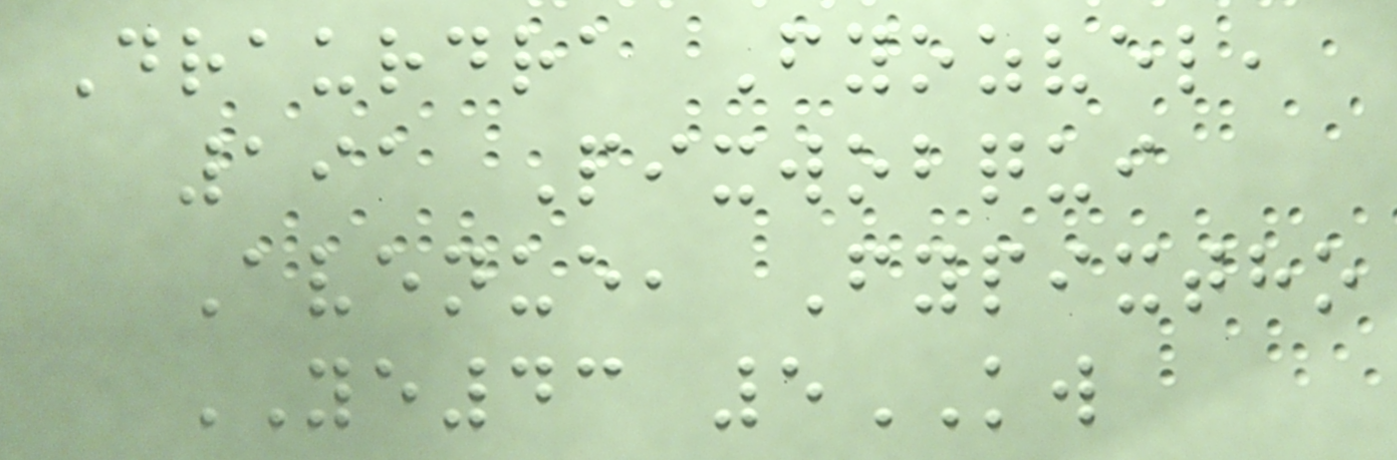Draurdra Fyozvel,
191 Pixwobqui
Avenue, Fypixtho
YE43 5KW
